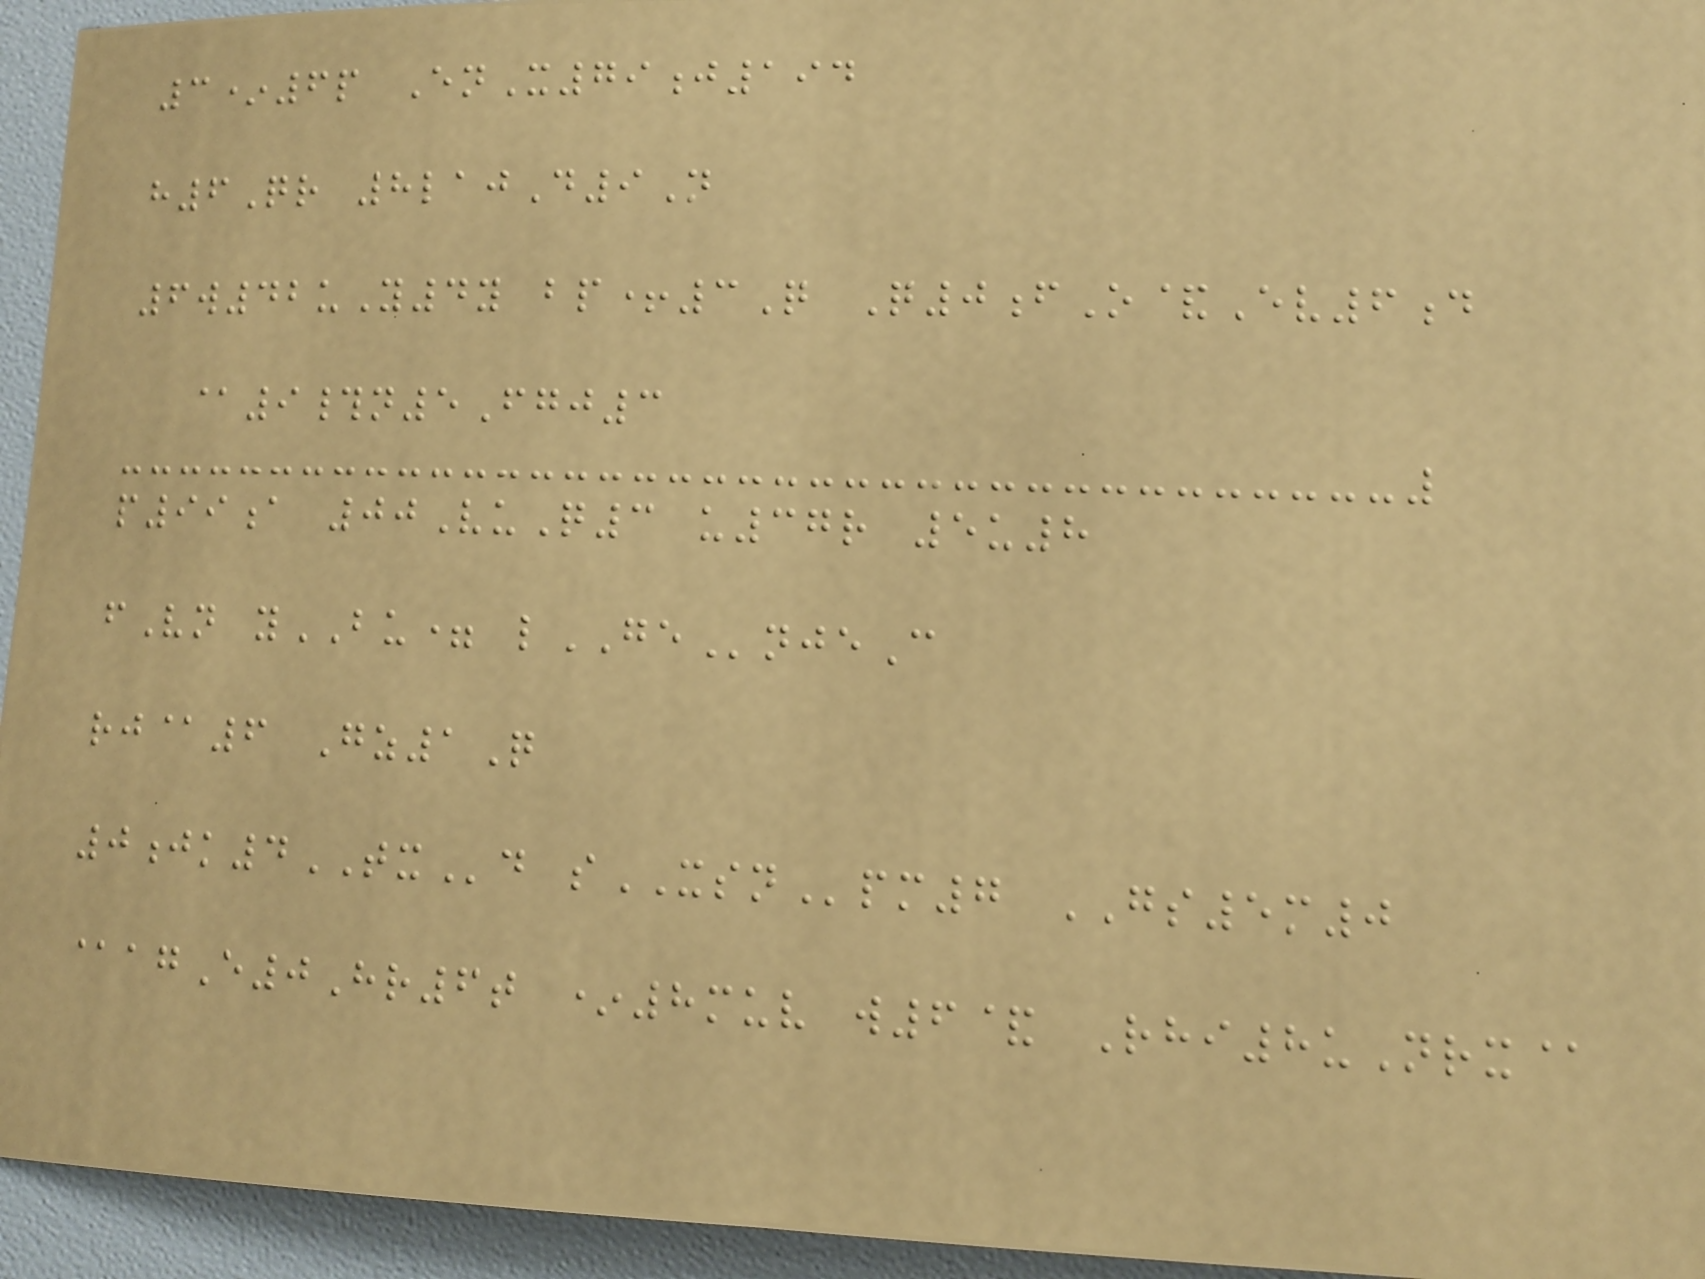3*6p EnX79j194
h6Qr 8lajD9N
6w42uY4y bp+3Q Q0fO&Ev6d
@9#n5Fgj3
p99a 00VuQ3 u37r 5u8
fVn yBU= lGEnjeC
rj@6 Gz1Q
0jk4TXd sXSNpm7 GS5m0
@agE0Hr6t *8muv w6& Rhi8uNrx@
